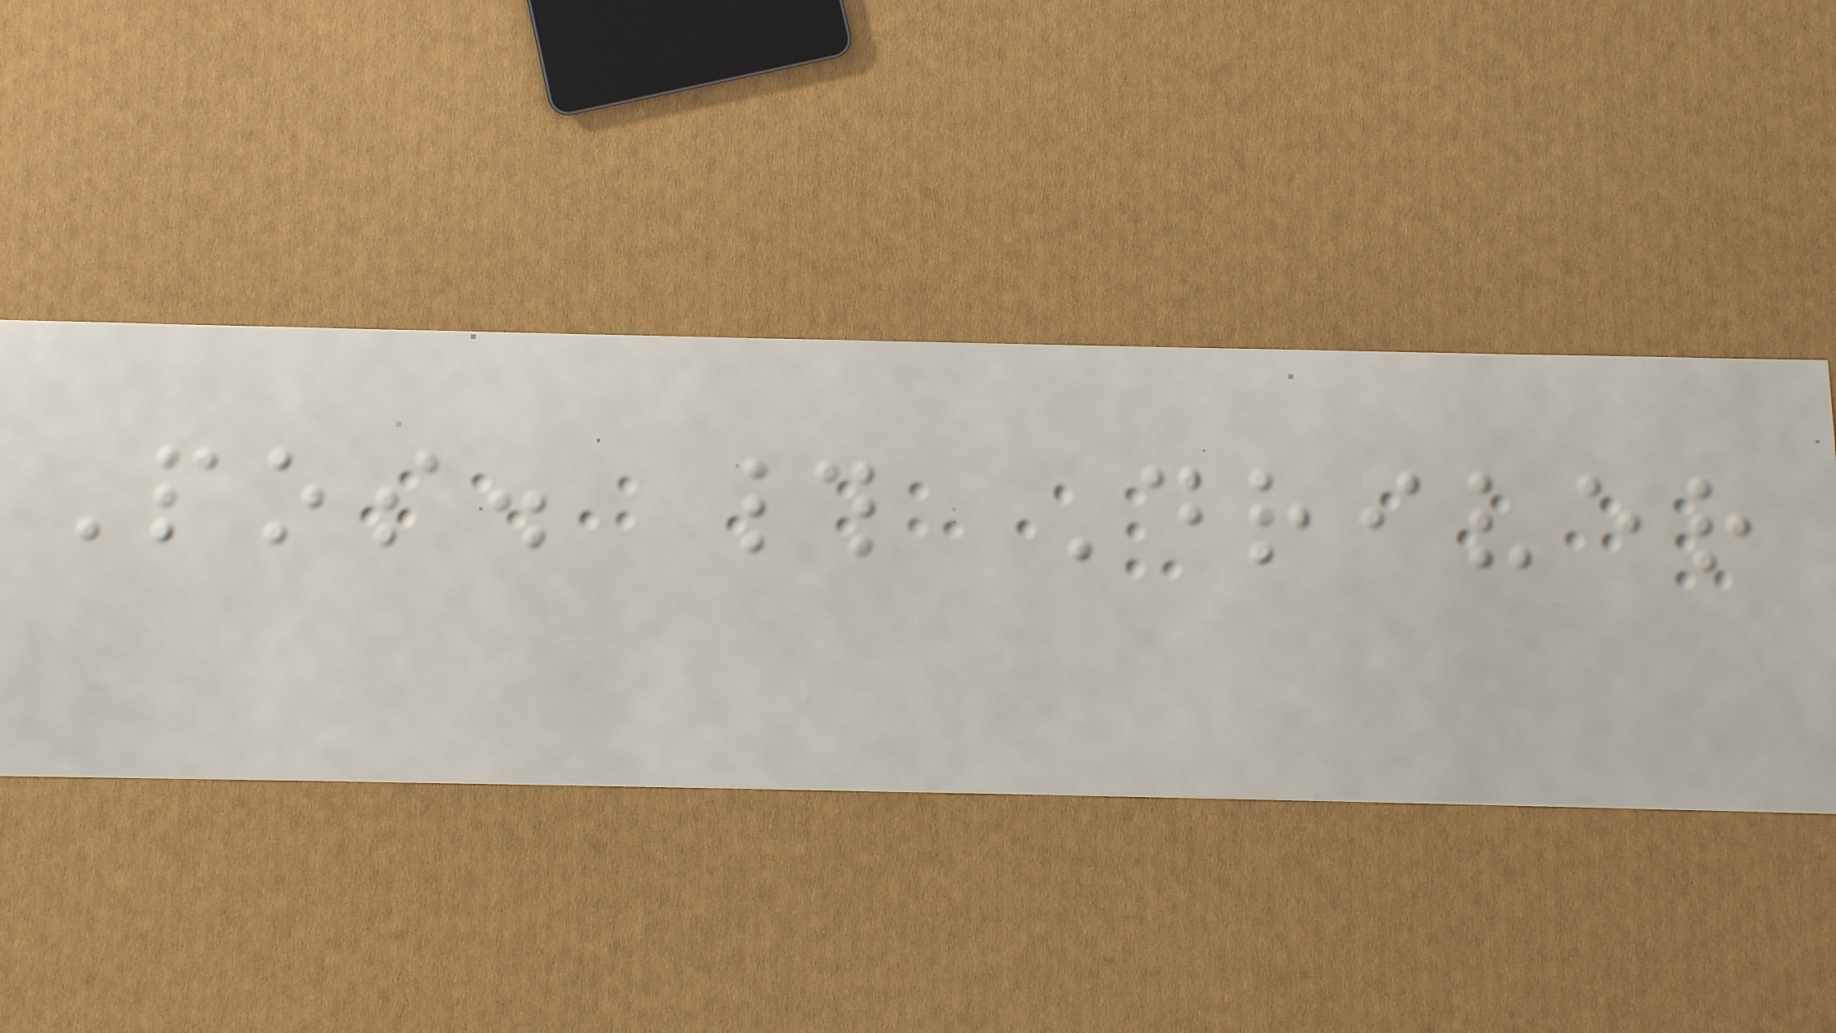Pos. # Driver
